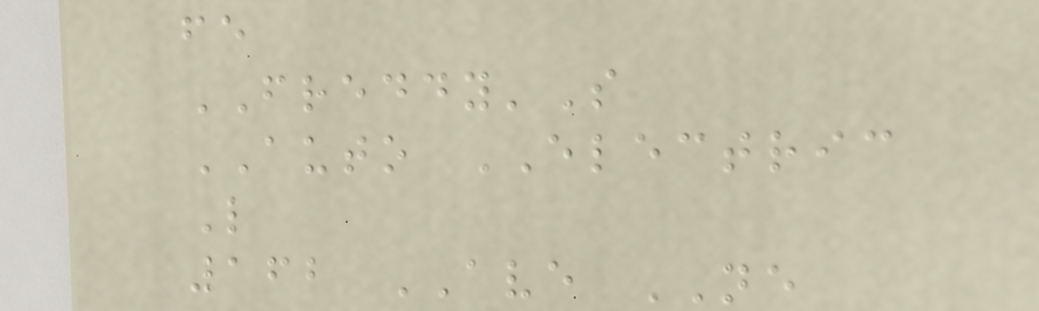fe
FREDDY'S
AUTO ELECTRIC
L
162 AVE NE
